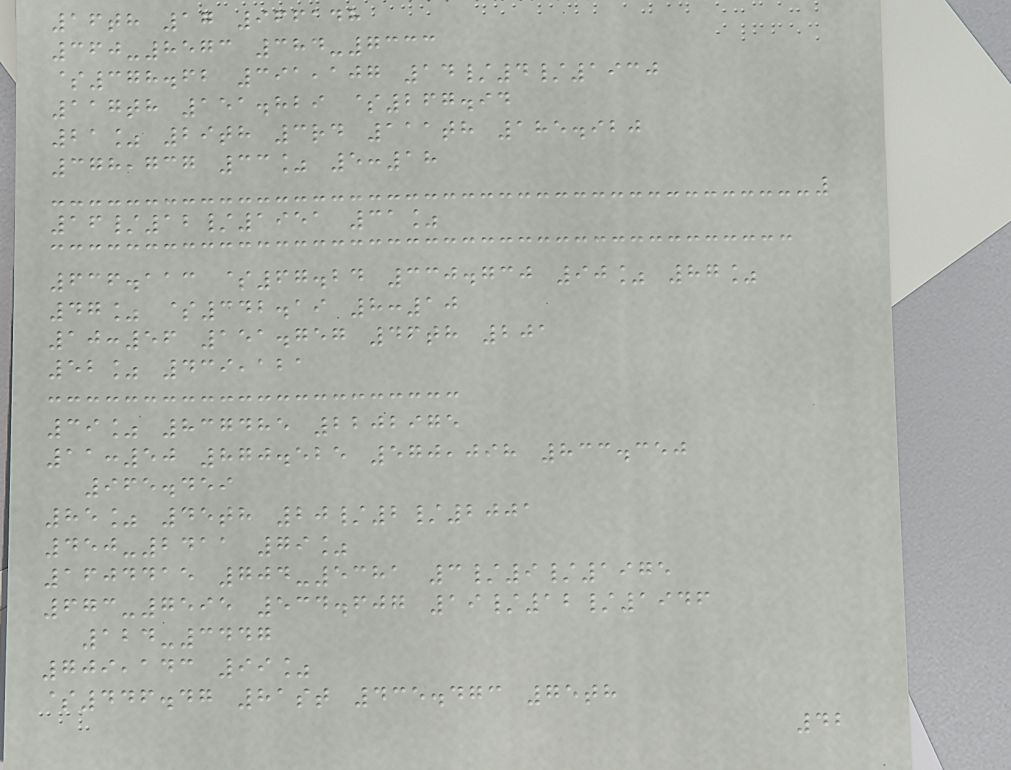16th 17 966148
360-8573 384-7333
$378.62 391,107 14/4/1930
117th 151.829 $267.94
21% 29th 3rd 111th 185.920
378,737 33% 5:18
16/12/1951 31%
636.113 $67.24 330.730 90% 87%
47% $342.19 8:10
10:56 151.757 46th 201
52% 439,121
39% 837485 2202975
11:50 870.525 570,098 833.350
965.459
85% 45th 20/2/2001
450-2411 79%
1604415 704-5381 3/9/1975
673-7595 534.607 19/12/1946
124-3447
709,143 99%
$446.47 81st 435.473 75th
42
